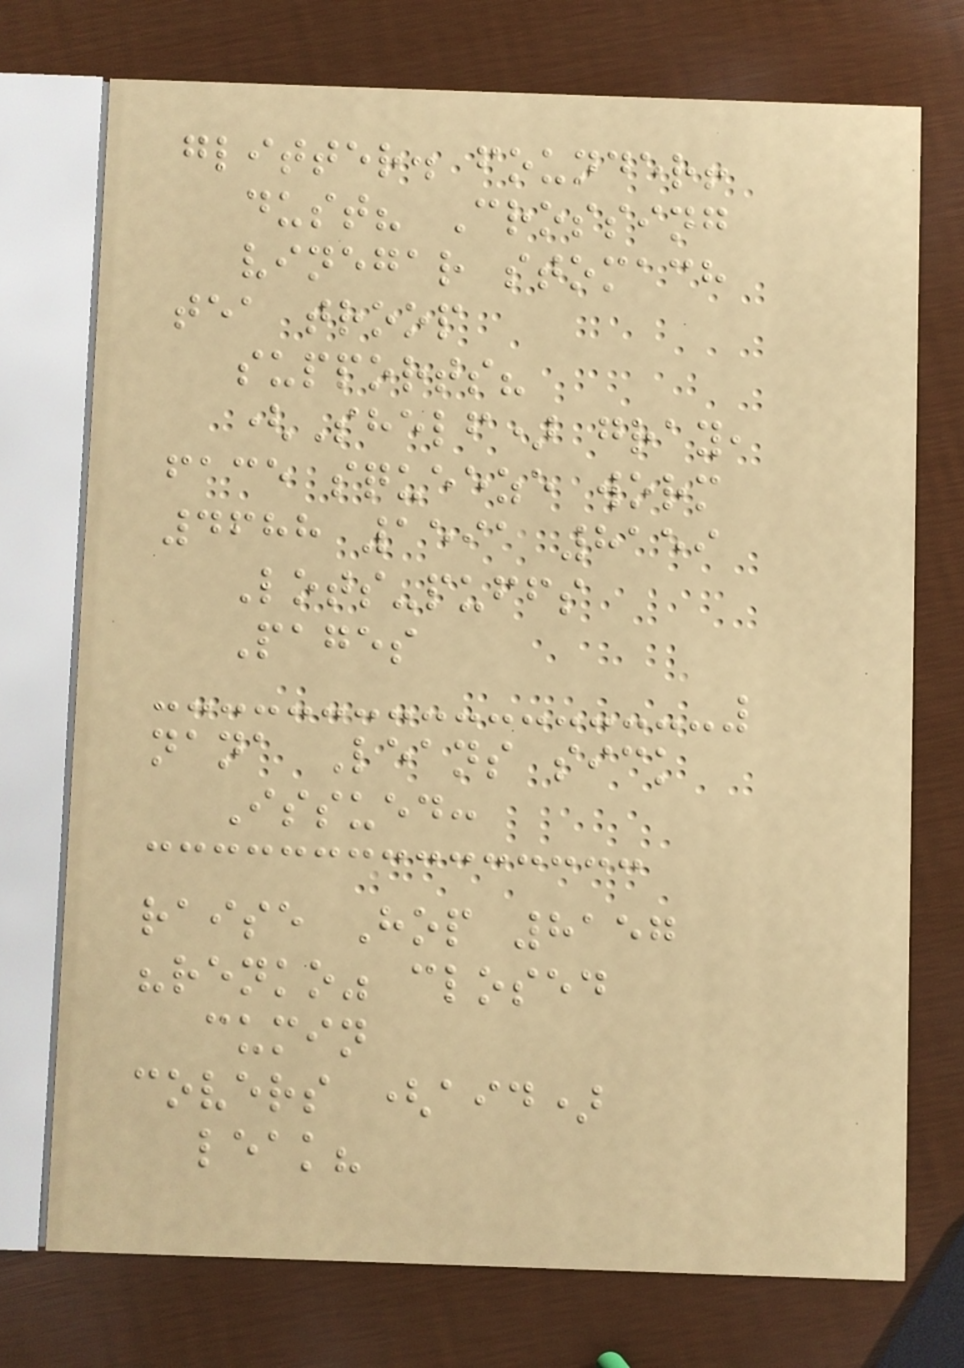glitter. founder!
dust? Crossing
vinegar stomach
tea troop
supports?
(Shelf) gray,
face squeeze worm
4688 1591 8159
Lots-puffs
Pages
nana Leans sick
Issued:
raise Hop 8157
"renko" closed
cumin
covers (aid)
leak?
